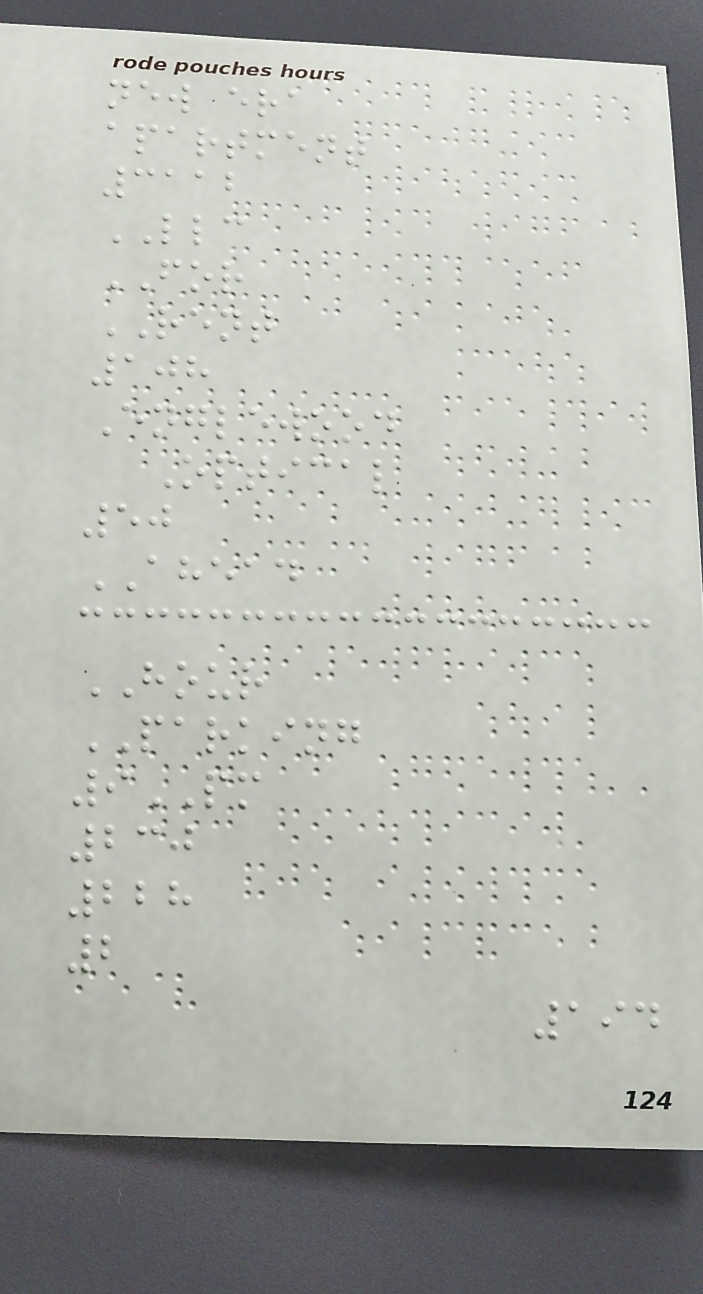new era
apartment
3112
LLC
FOR
RENT
108
Englewood
Optical
50
AHEAD
HOUR
PARKING
9PM
230
228
2
194
